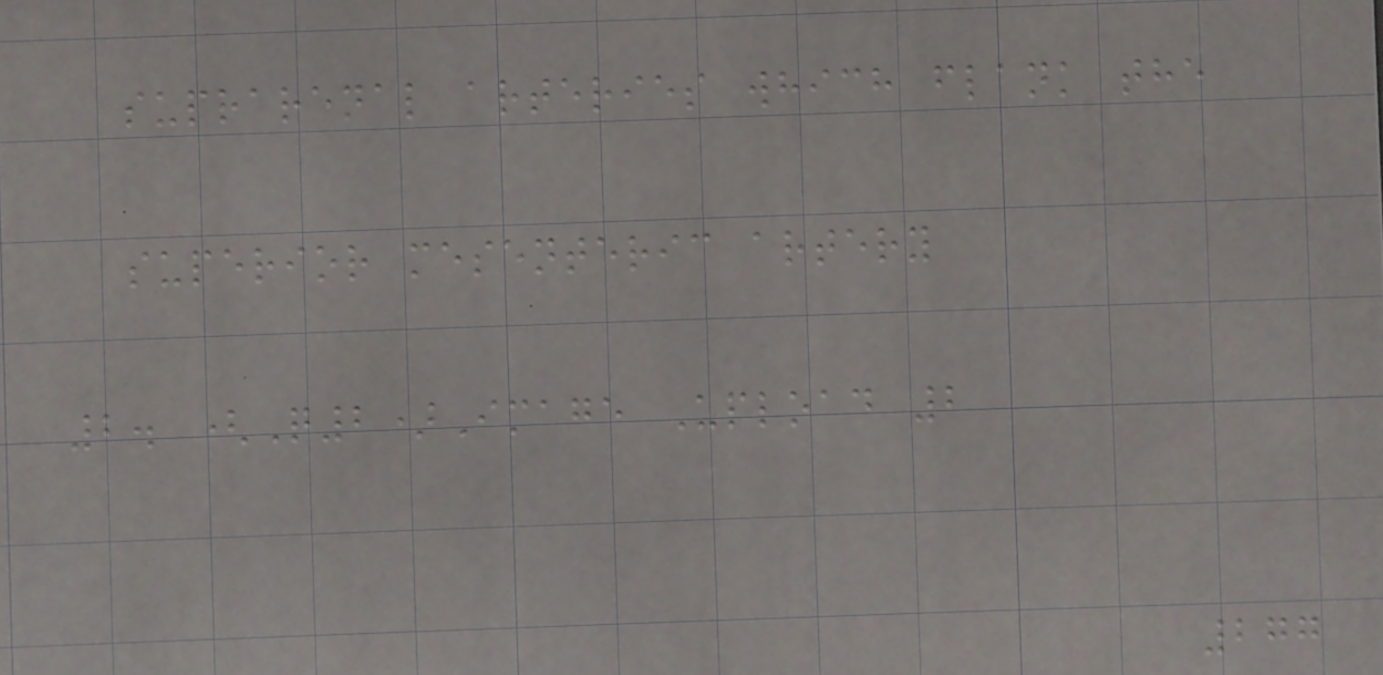suprarenal arteries which flank the
superior mesenteric artery
2. (Q2)Image Upload 2
277
